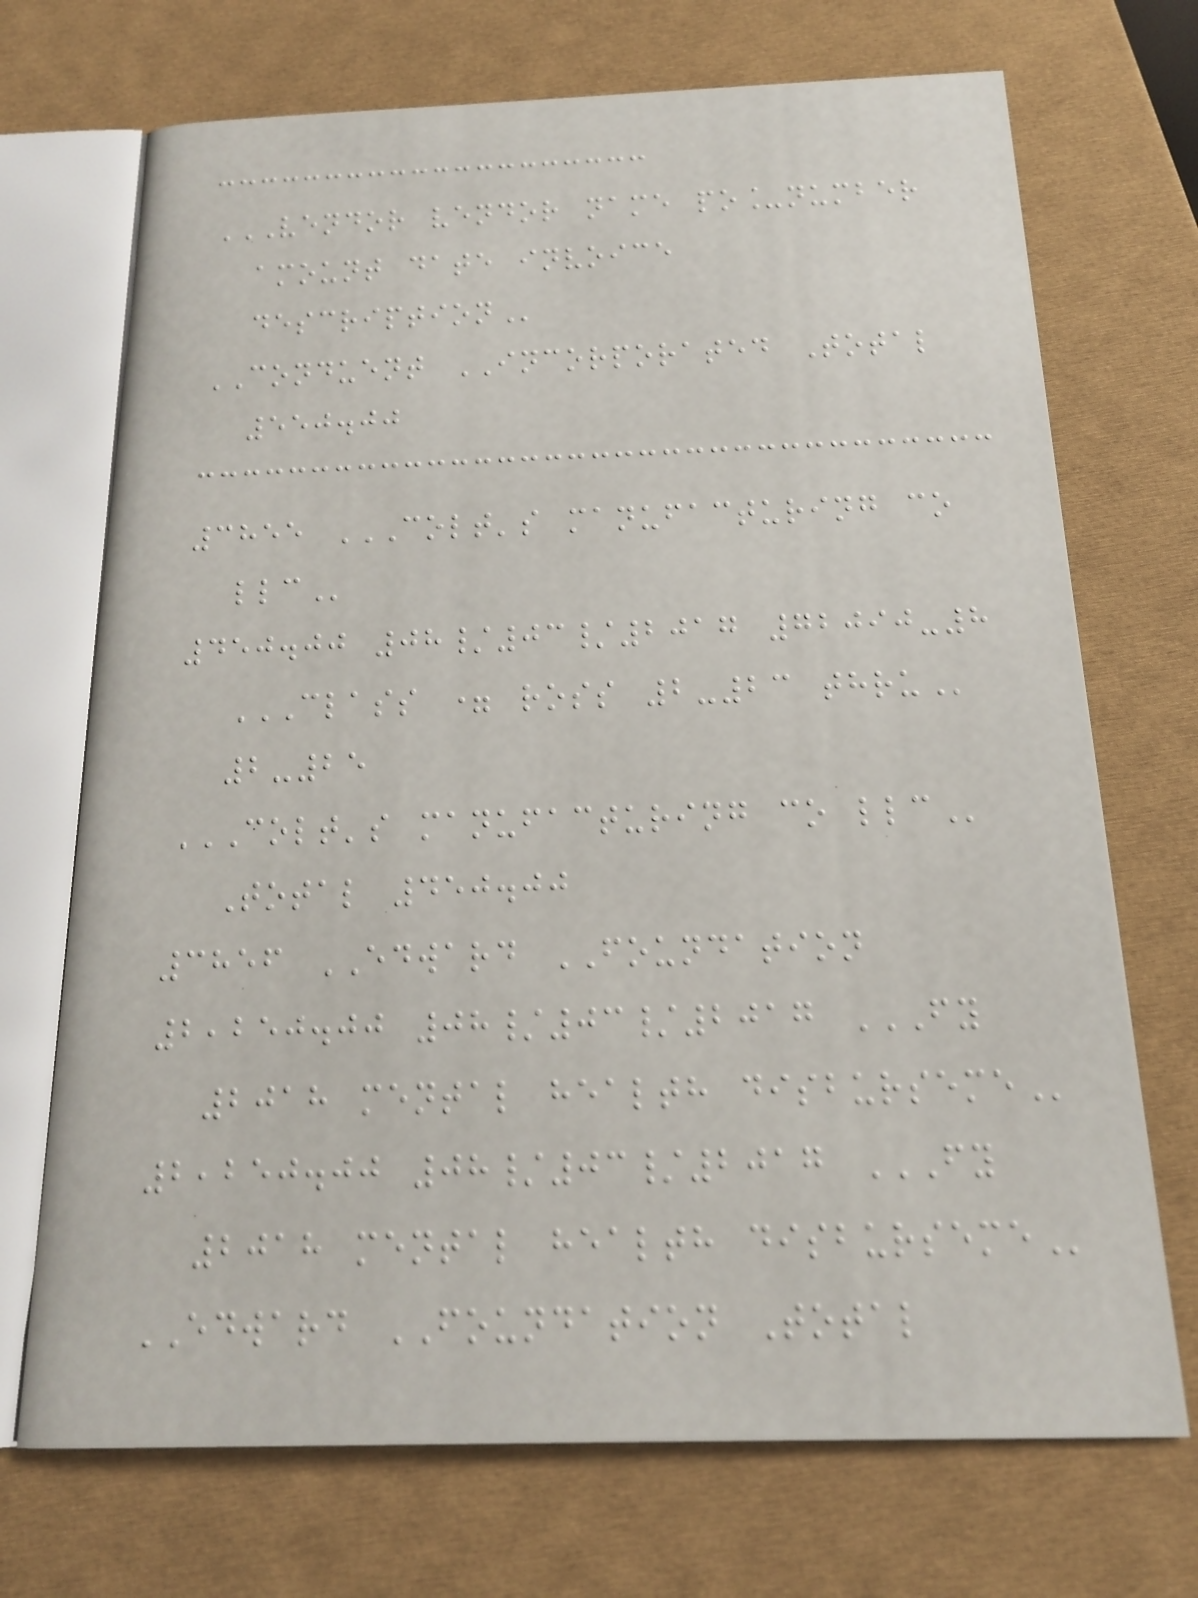VENDOR VENDOR NAME PO_NUMBER
AMOUNT DATE INVOICE
DESCRIPTION
CONDUENT INCORPORATED Total
550.00
3855 COLT'S MANUFACTURING CO
LLC
450.00 08/03/2017 72090-8
CLASS = ROSS 2-23 THRU
2-25
COLT'S MANUFACTURING CO LLC
Total 450.00
3856 EDWARD FOUNDATION
2,250.00 08/03/2017 FY
2018 MENTAL HEALTH DISBURSEME
2,250.00 08/03/2017 FY
2018 MENTAL HEALTH DISBURSEME
EDWARD FOUNDATION Total
